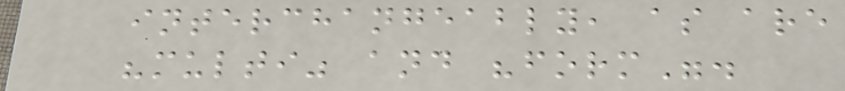interchangeably, as are
"multi" and "form".
